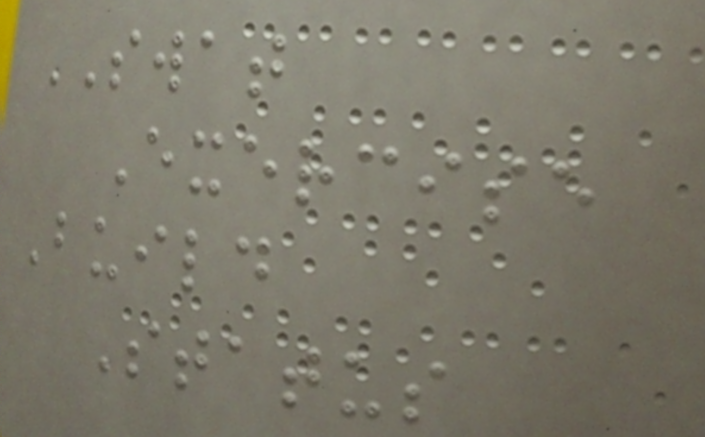SWAT
Exercise
Build
Status
